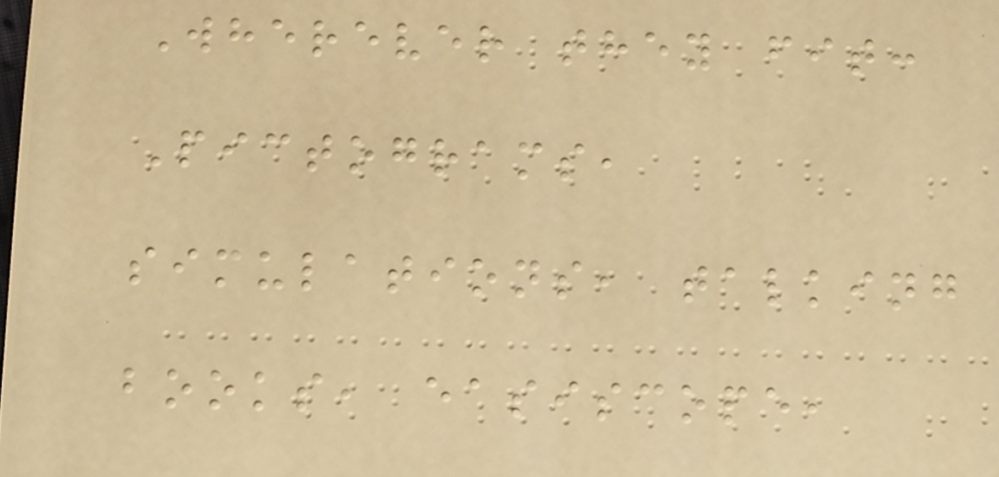Wherever they fit:
Pictograms,
simulations, talking
books, easiscope,
